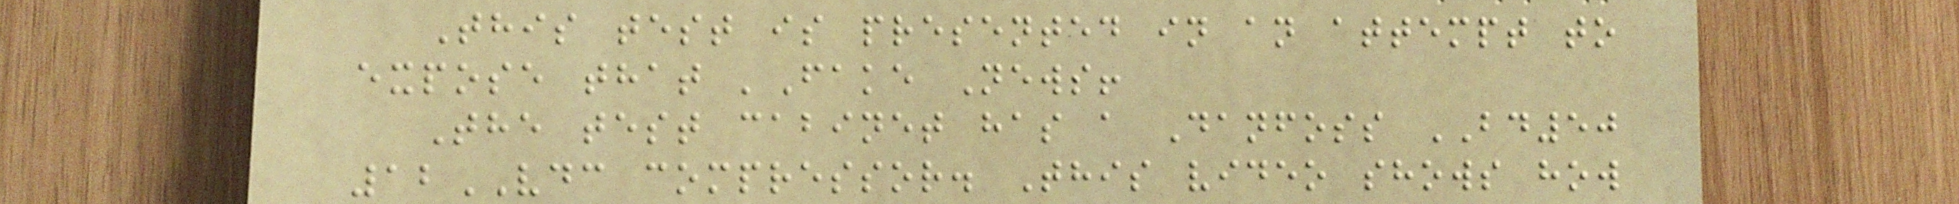This test is presented in an attempt to
expose that 'Fake News!
The test cabinet has a Danfoss BD50
12VDC compressor. This video shows how
